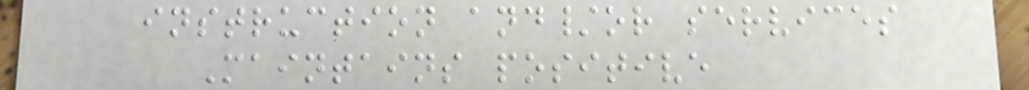instruction and/or services
Maintains positive
